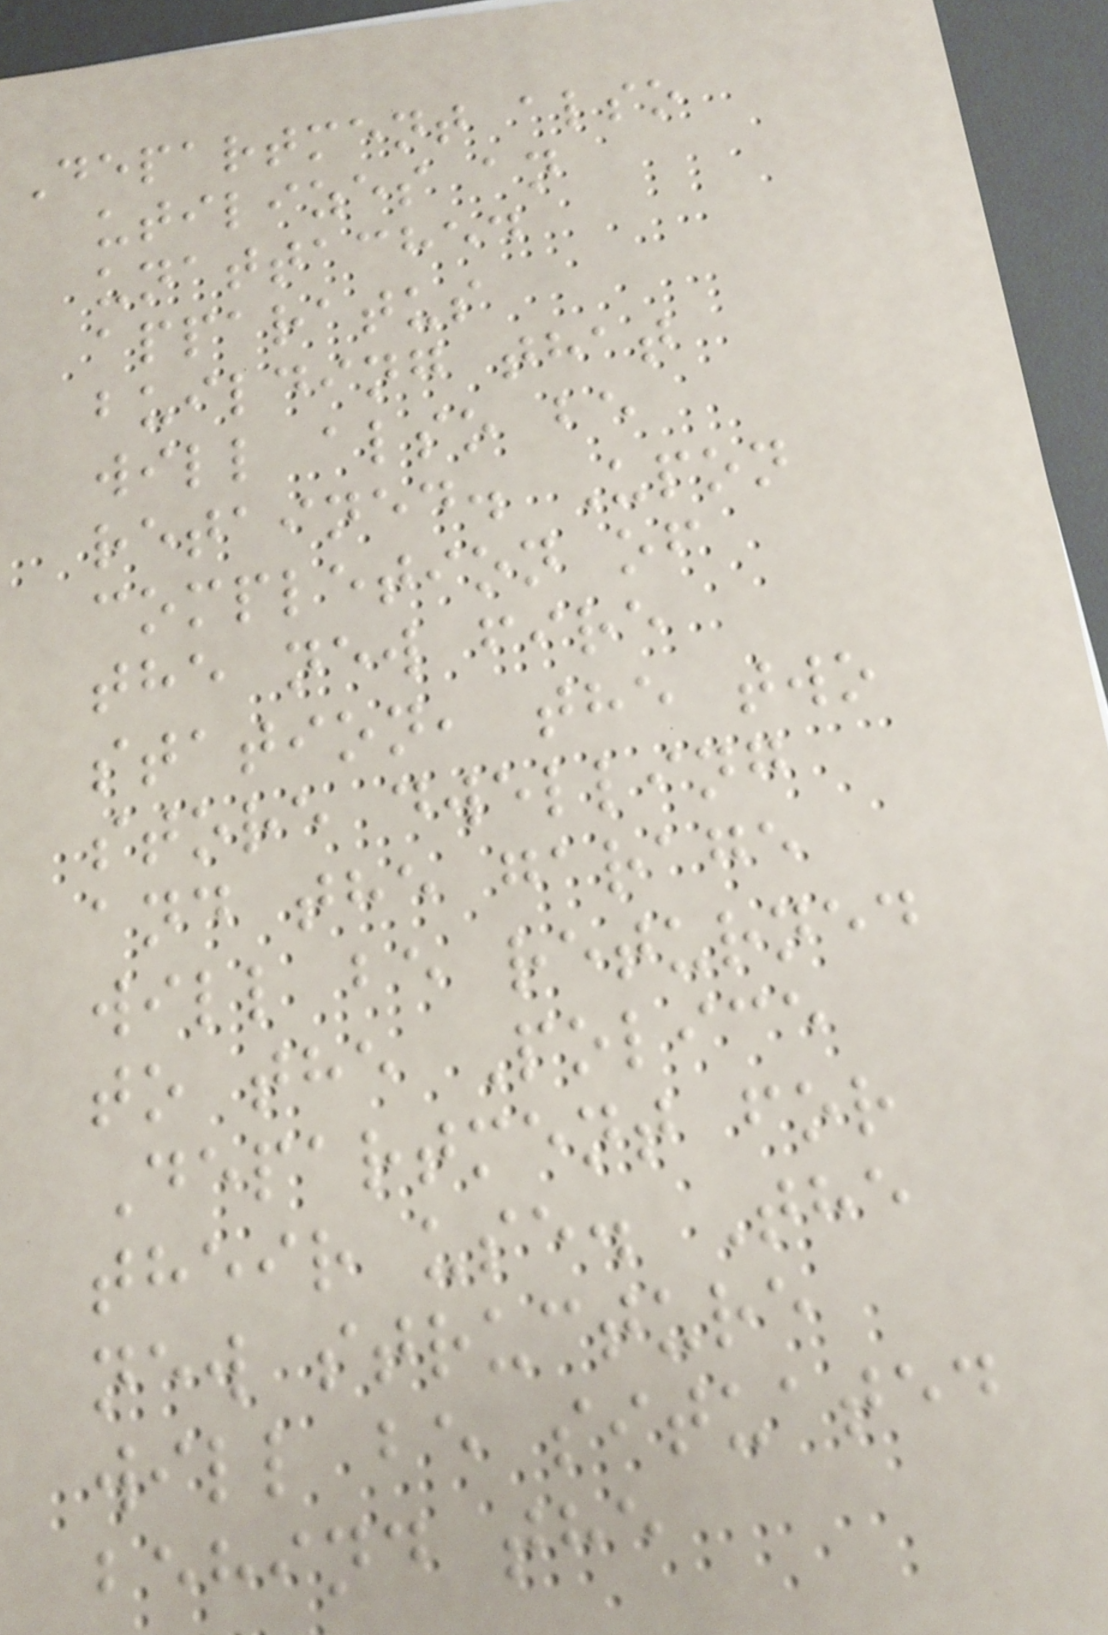Department also
utilizes an
unattached
apparatus
building that
will also be
retained. Upon
completion of
the new fire
station, the two
store dwelling
and the garage
will be returned
to the Police
Department for
their use. The
new structure
will be situated
behind the
